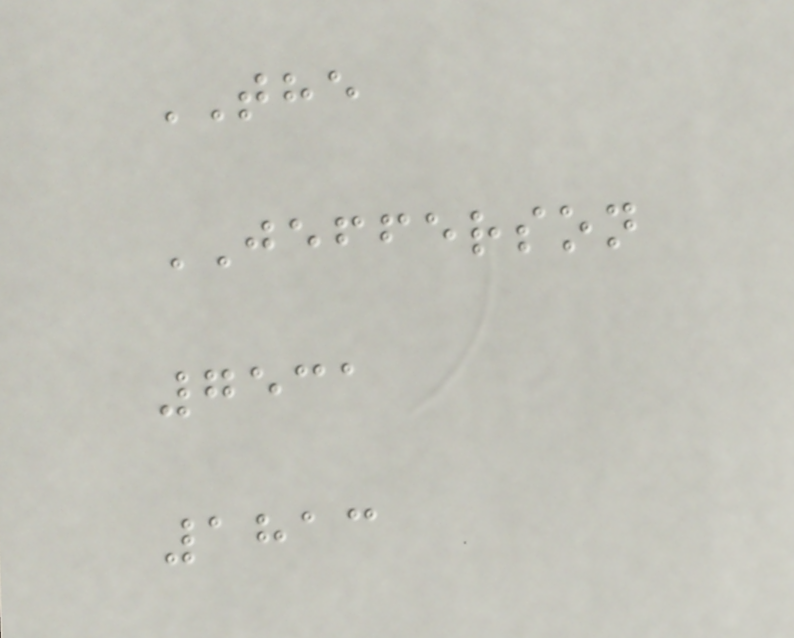THE
JEFFERSON
7531
1813
